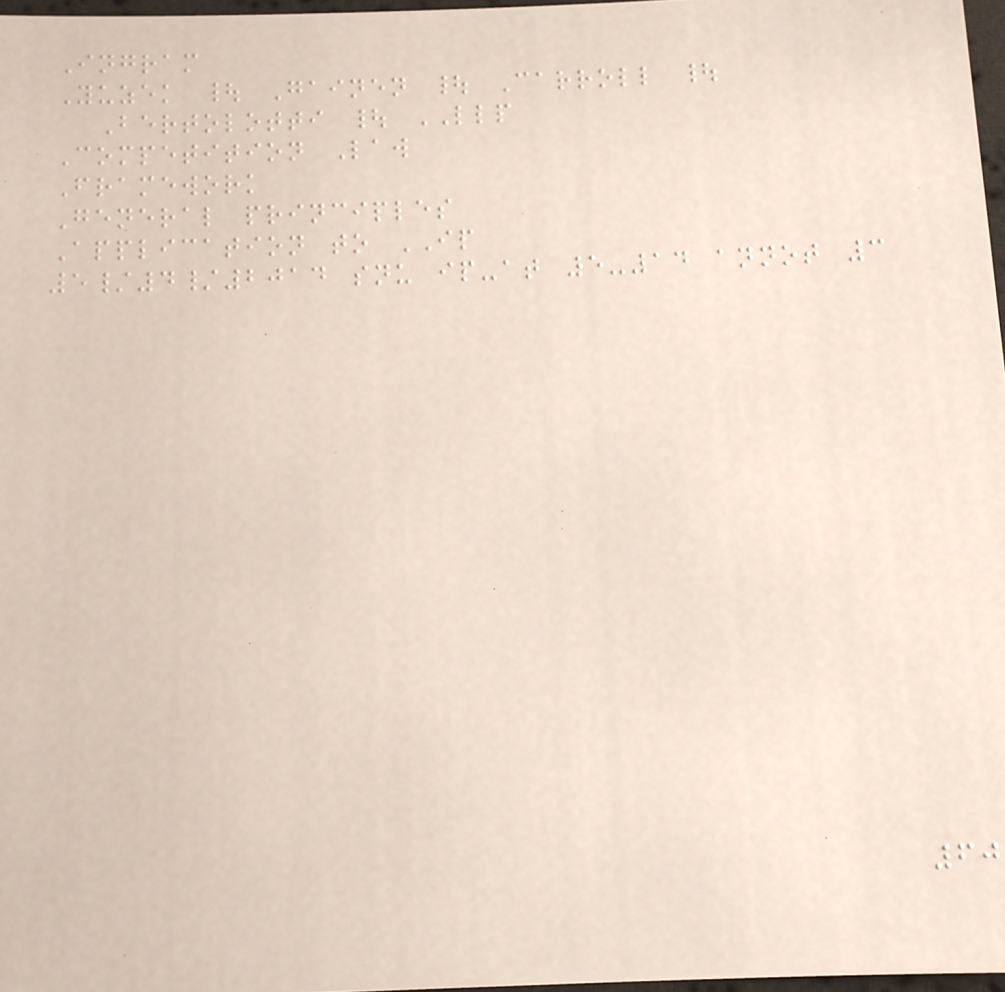Ingram
Yuzek | Gainen | Carroll |
Bertolotti | LLP
Competition Law
Framework
General principles
Application to IP
5/4/2014 snu ip-at 5-14 annot 3
60
